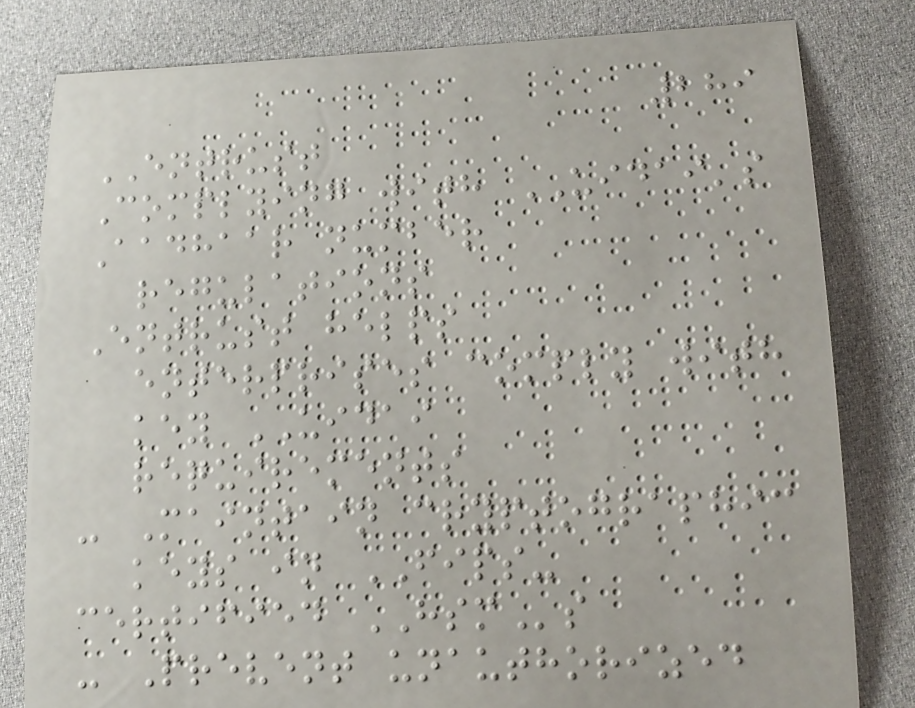289
ENTRUST
Complying with UIDAI's
Aadhaar number
regulations
Entrust helps
enterprises comply with
key UIDAI
requirements
- Maintain cryptographic
keys in FIPS-
certified HSMs
- Prevent unauthorized
